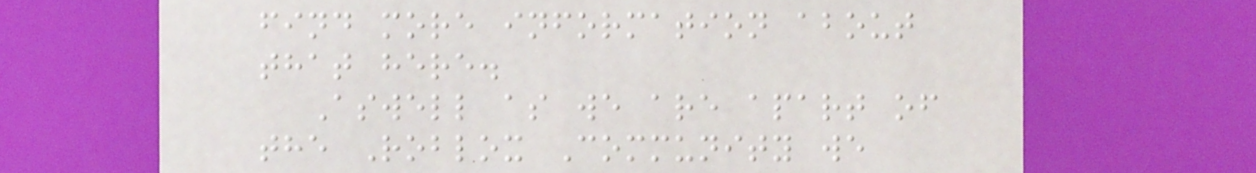find more information about
that here.
Aswell as we are apart of
the Roblox Community we
